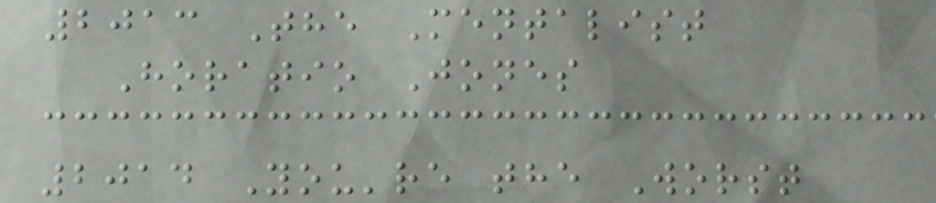2013 The Mentalist
Horatio Jones
2014 You're the Worst
